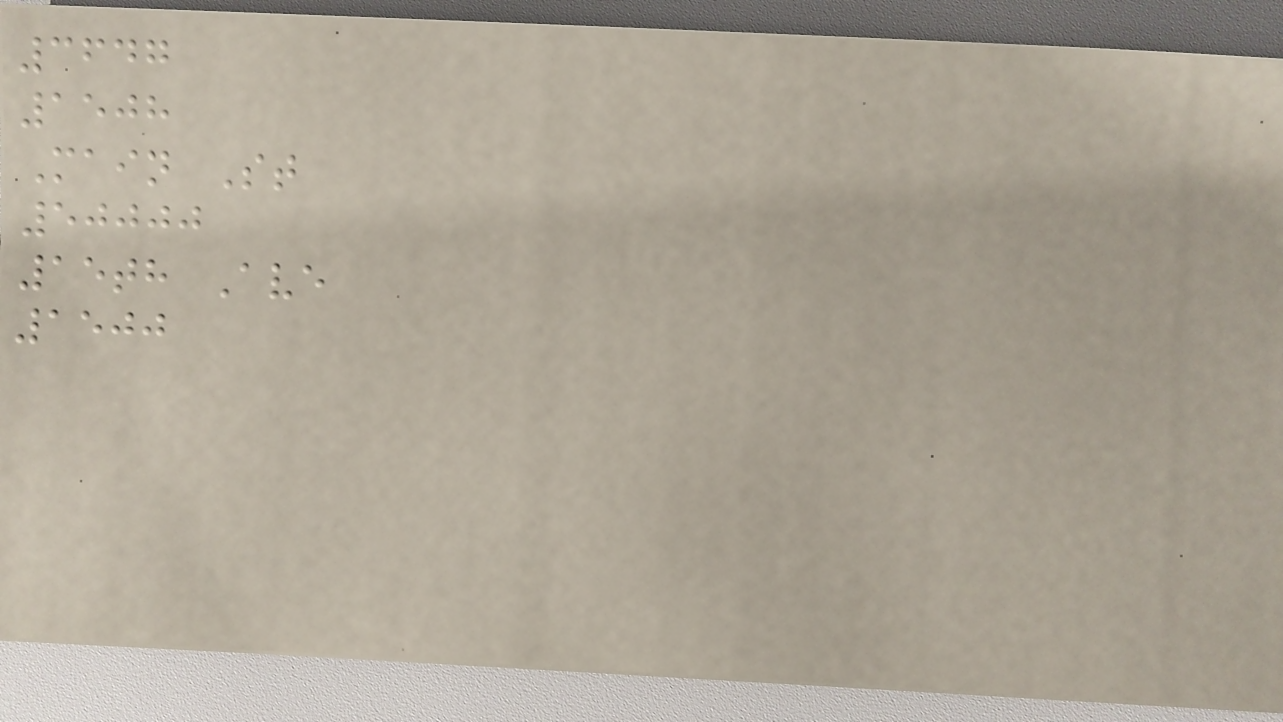3647
1508
Main St
50000
15th Ave
1500
